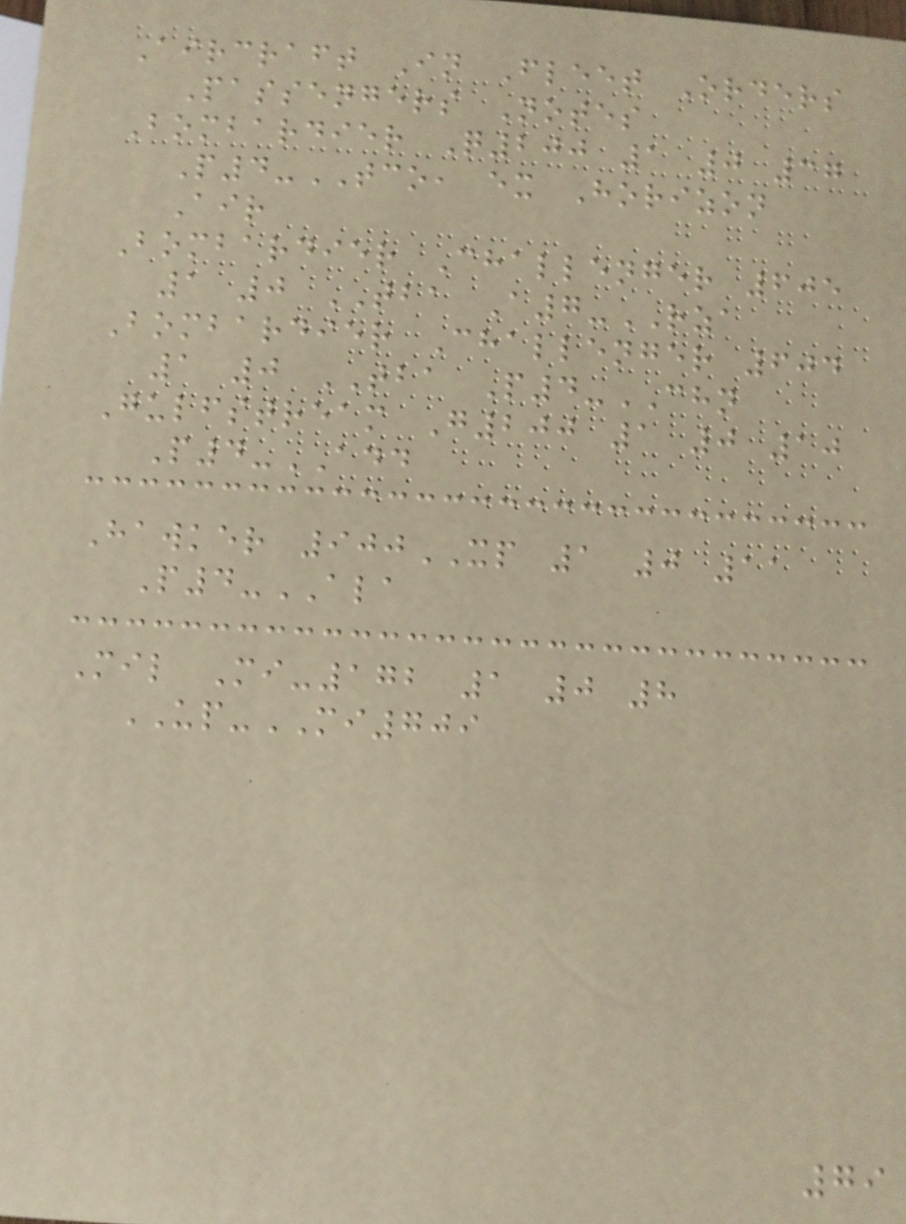Aircraft In Fleet Orders
Passengers Notes
Bombardier Q200 1 0 37
P4-TCO, ex Horizon
Air
Bombardier Challenger 605
1 0 TBA A7-RZA
Bombardier Challenger 604
1 0 TBA P4-CHN
Gulfstream G200 1 0 10
P4-ADD
Hawker 900XP 1 0 11
P4-ALA
Mil Mi-172 1 0 8
UP-MI709
79
